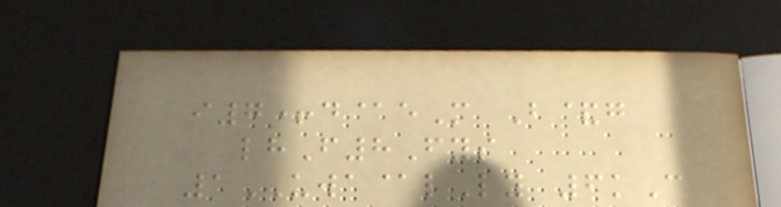i7+d@eM B&g
lhF8Fys
1UWA@lLy 6kC
